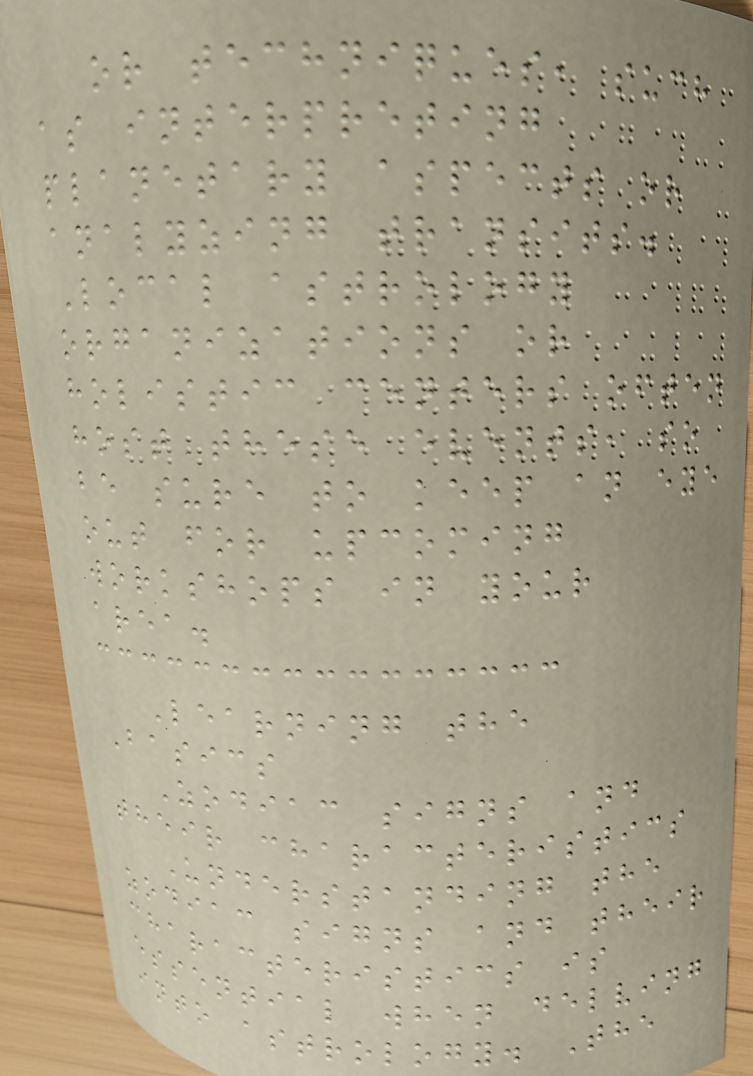or techniques, such
as interpreting
planetary aspects or
analyzing transits.
Local astrology
organizations or
holistic centers often
host these events, so
be sure to keep an eye
out for upcoming
workshops in your
area.
Learning the
Basics
Zodiac signs and
their characteristics
Understanding the
zodiac signs and their
characteristics is
essential when delving
into astrology. The
